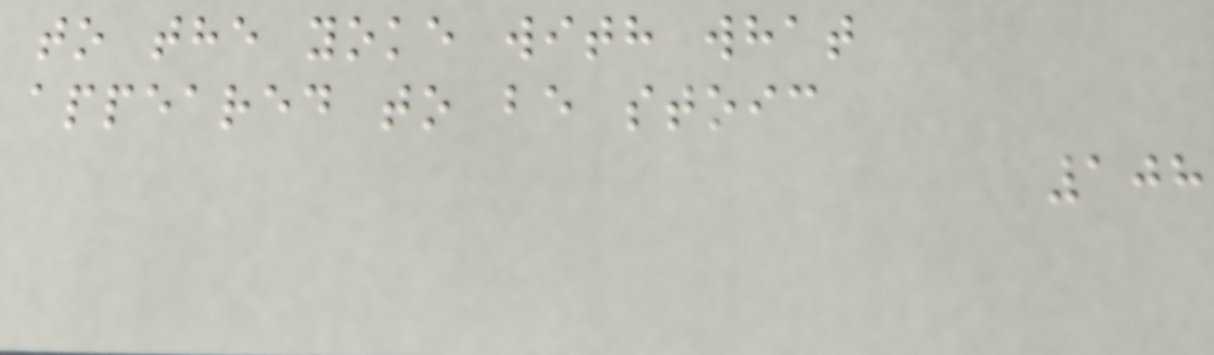to the yoke with what
appeared to be stoic
108
